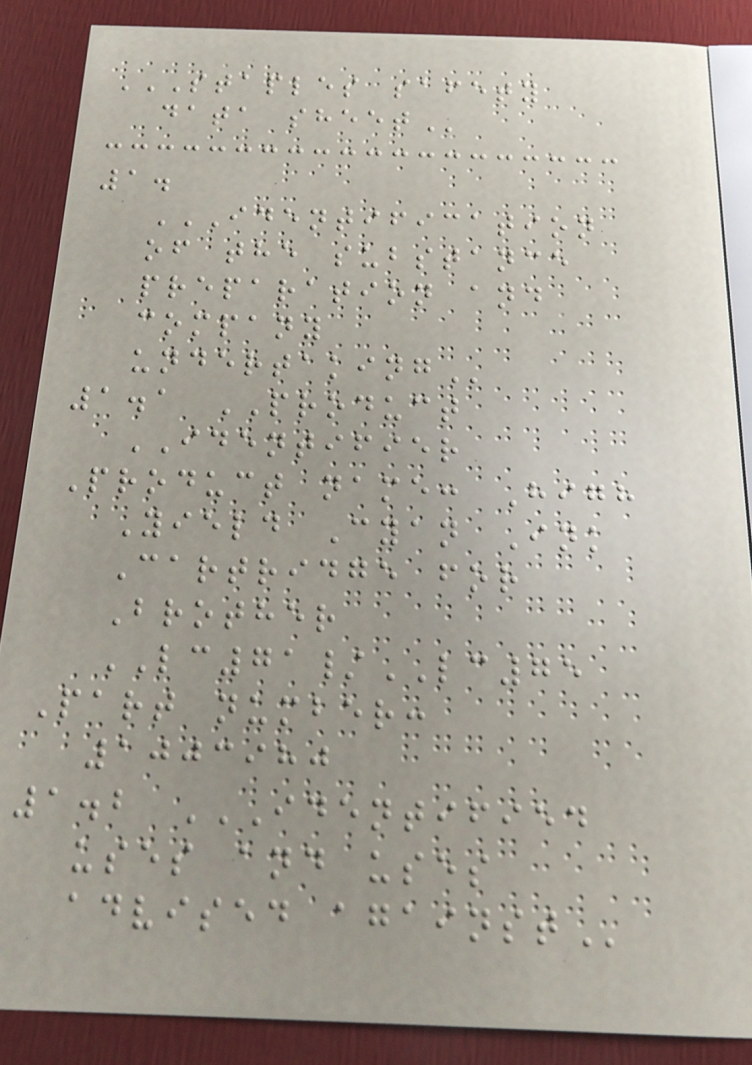STAPLES SAFETY
DATA SHEET
1.
IDENTIFICATION
OF THE SUBSTANCE
PREPARATION AND
COMPANY
UNDERTAKING
1.1 PRODUCT
IDENTIFIER
Product name: High
Yield Cyan Ink
Cartridge for
Brother
LC71/LC75
Part number:
1003980
1.2 IDENTIFIED
USES AND USES
ADVISED AGAINST
